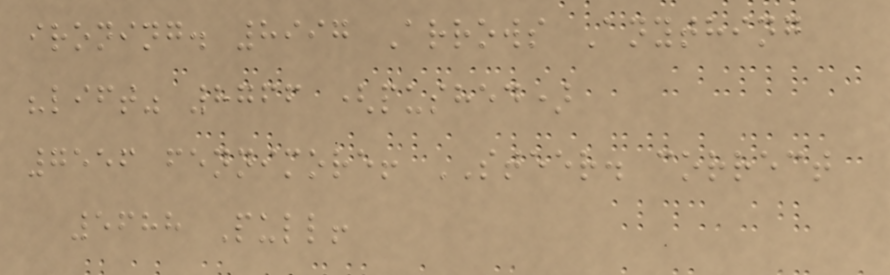ironing. 8997 Arrows Anything
"lift" 8766 (pushed)
7556 fennimore! STEER. correct
5688 Pull!
